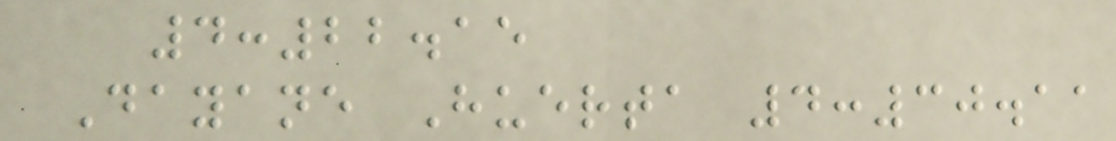4:22.15
Dayane Huerta 4:30.11
